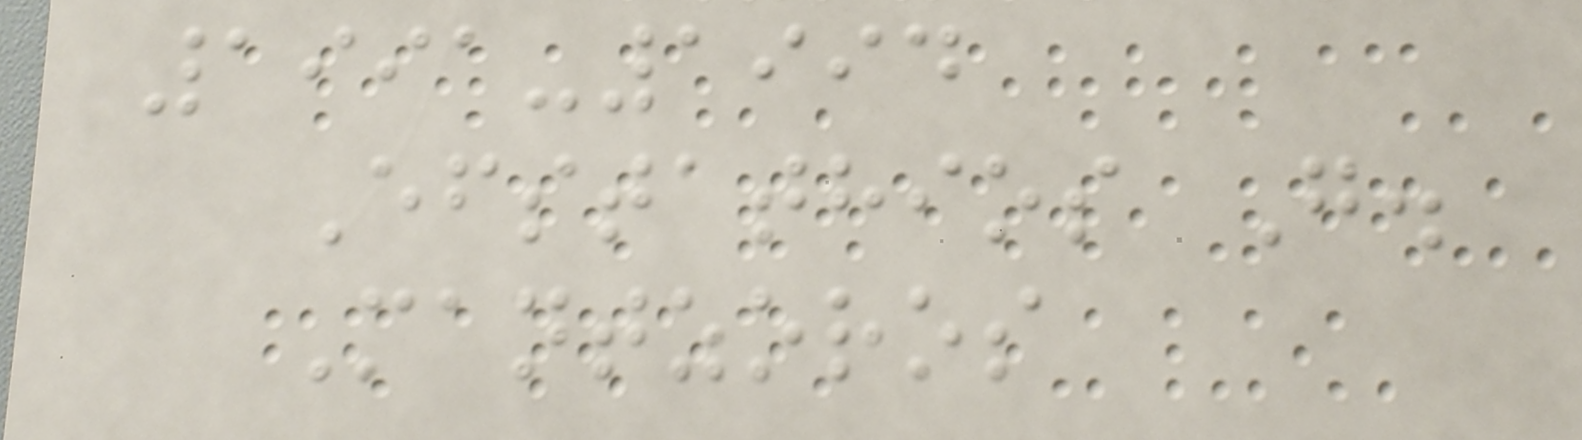1991-1994
Efstathios G.
Mantzoros
